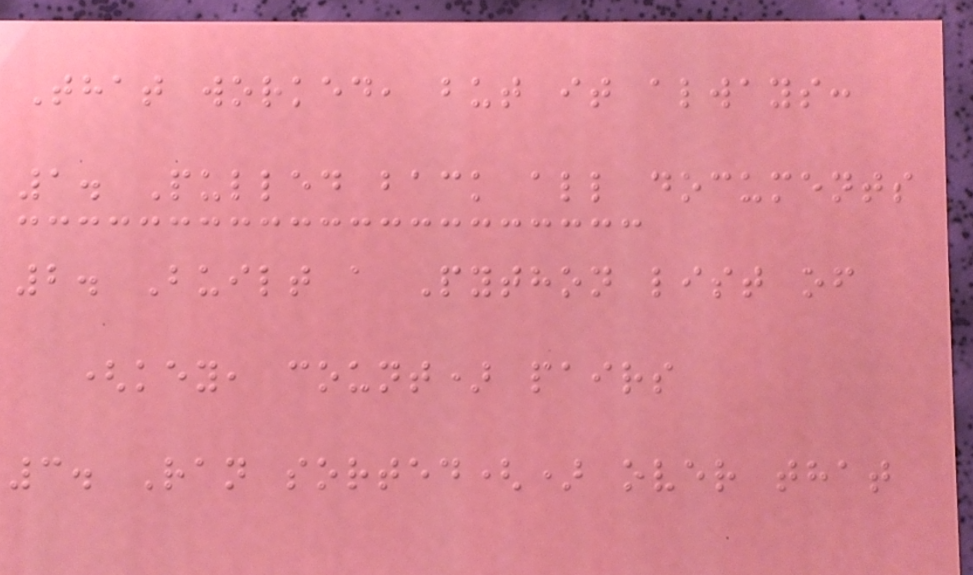That worked, but it always:
1. Pulled back all documents
2. Built a Python list of
(key, count) pairs
3. Ran sorted() over that
